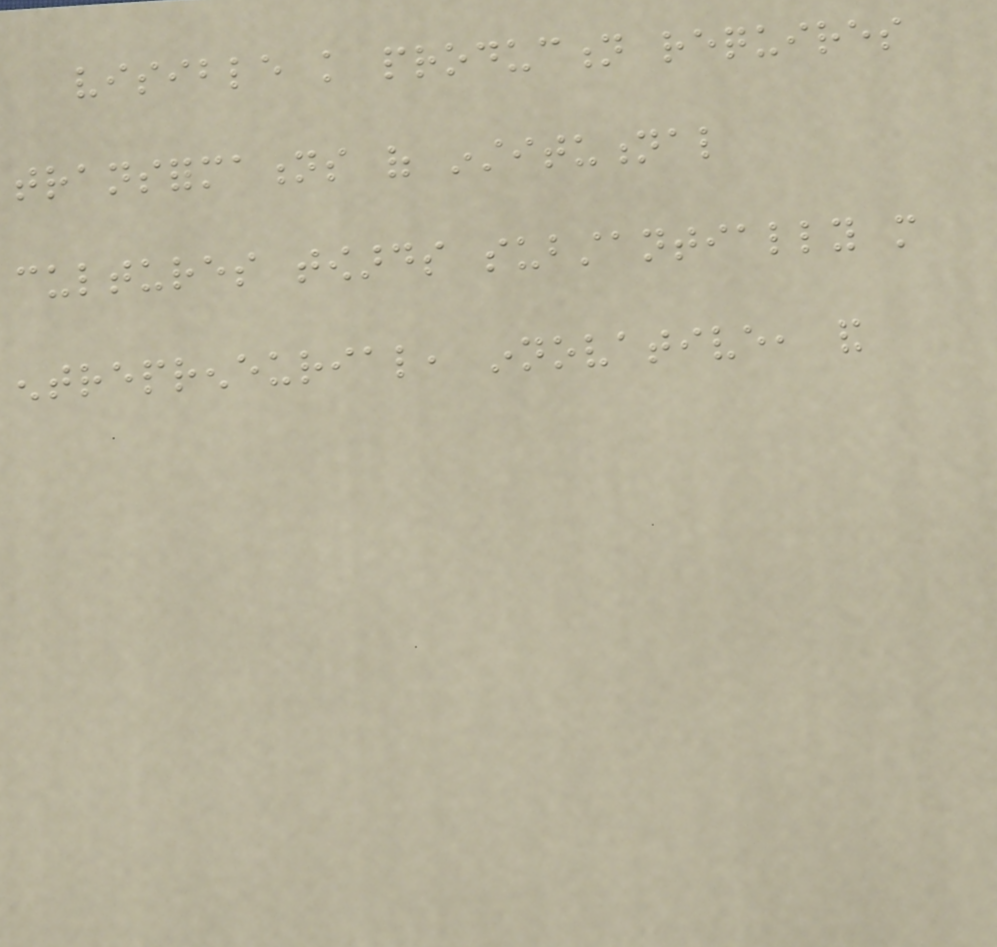visible knowledge production requires
transformations of institutional
cultures towards substantially more
entrepreneurial, innovative, and
